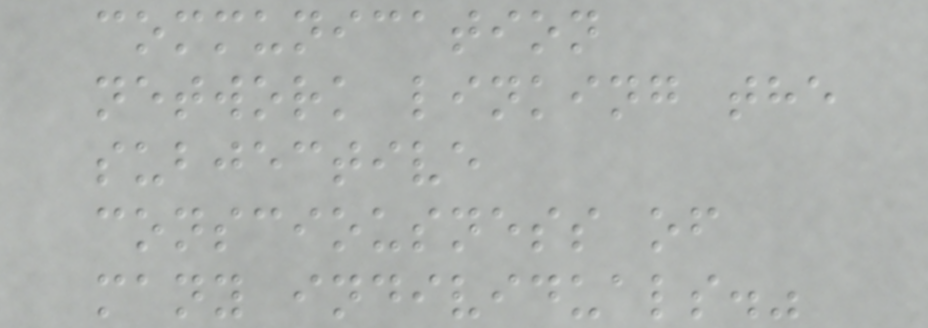communication
network linking the
subjective
consciousness of
many individuals."
